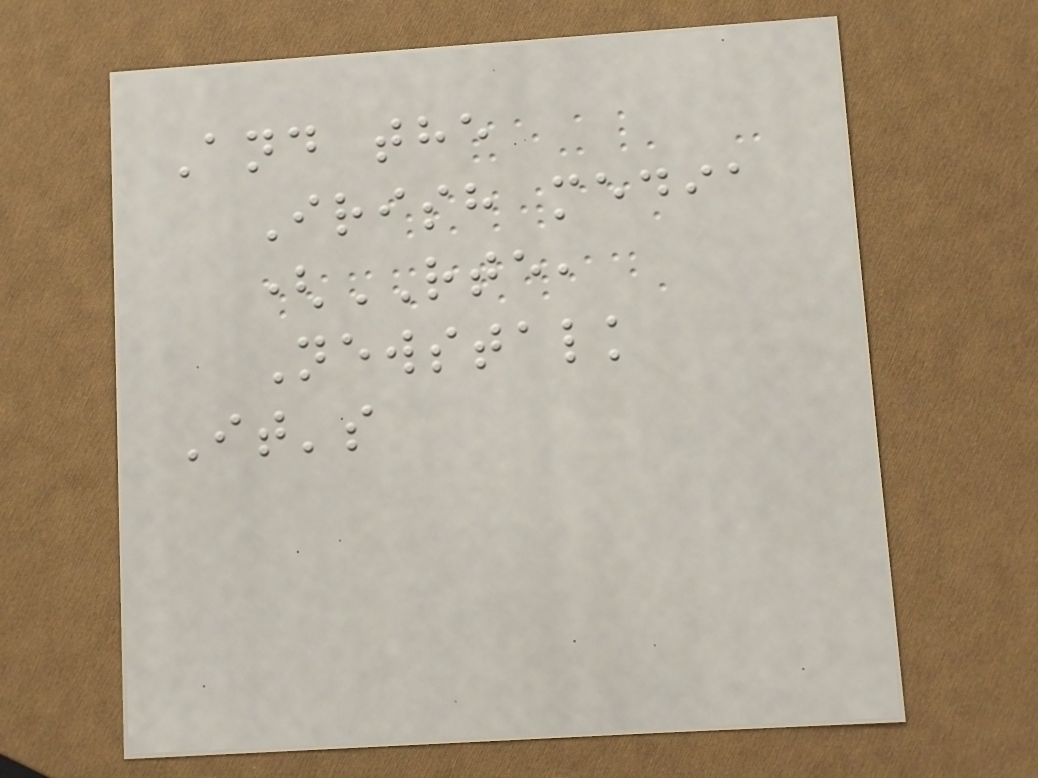And the
Irish media
(RTE,
Newstalk
It's
